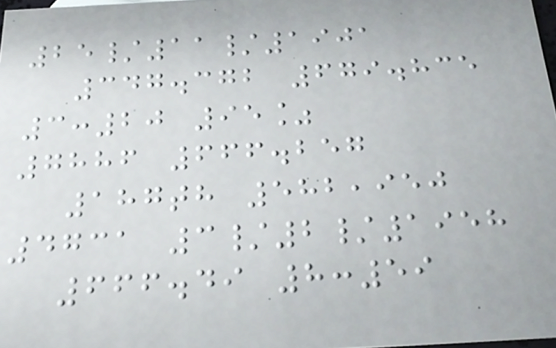25/11/1901
347.372 679.835
3:20 95%
7886 666.257
187th 582,950
4731 3/2/1958
666.49 8:59
